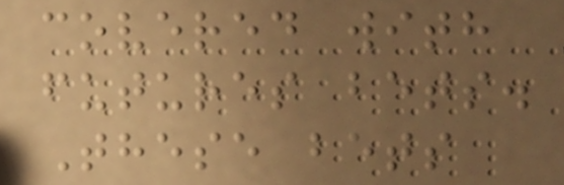covered with
futures bets.
These bets
